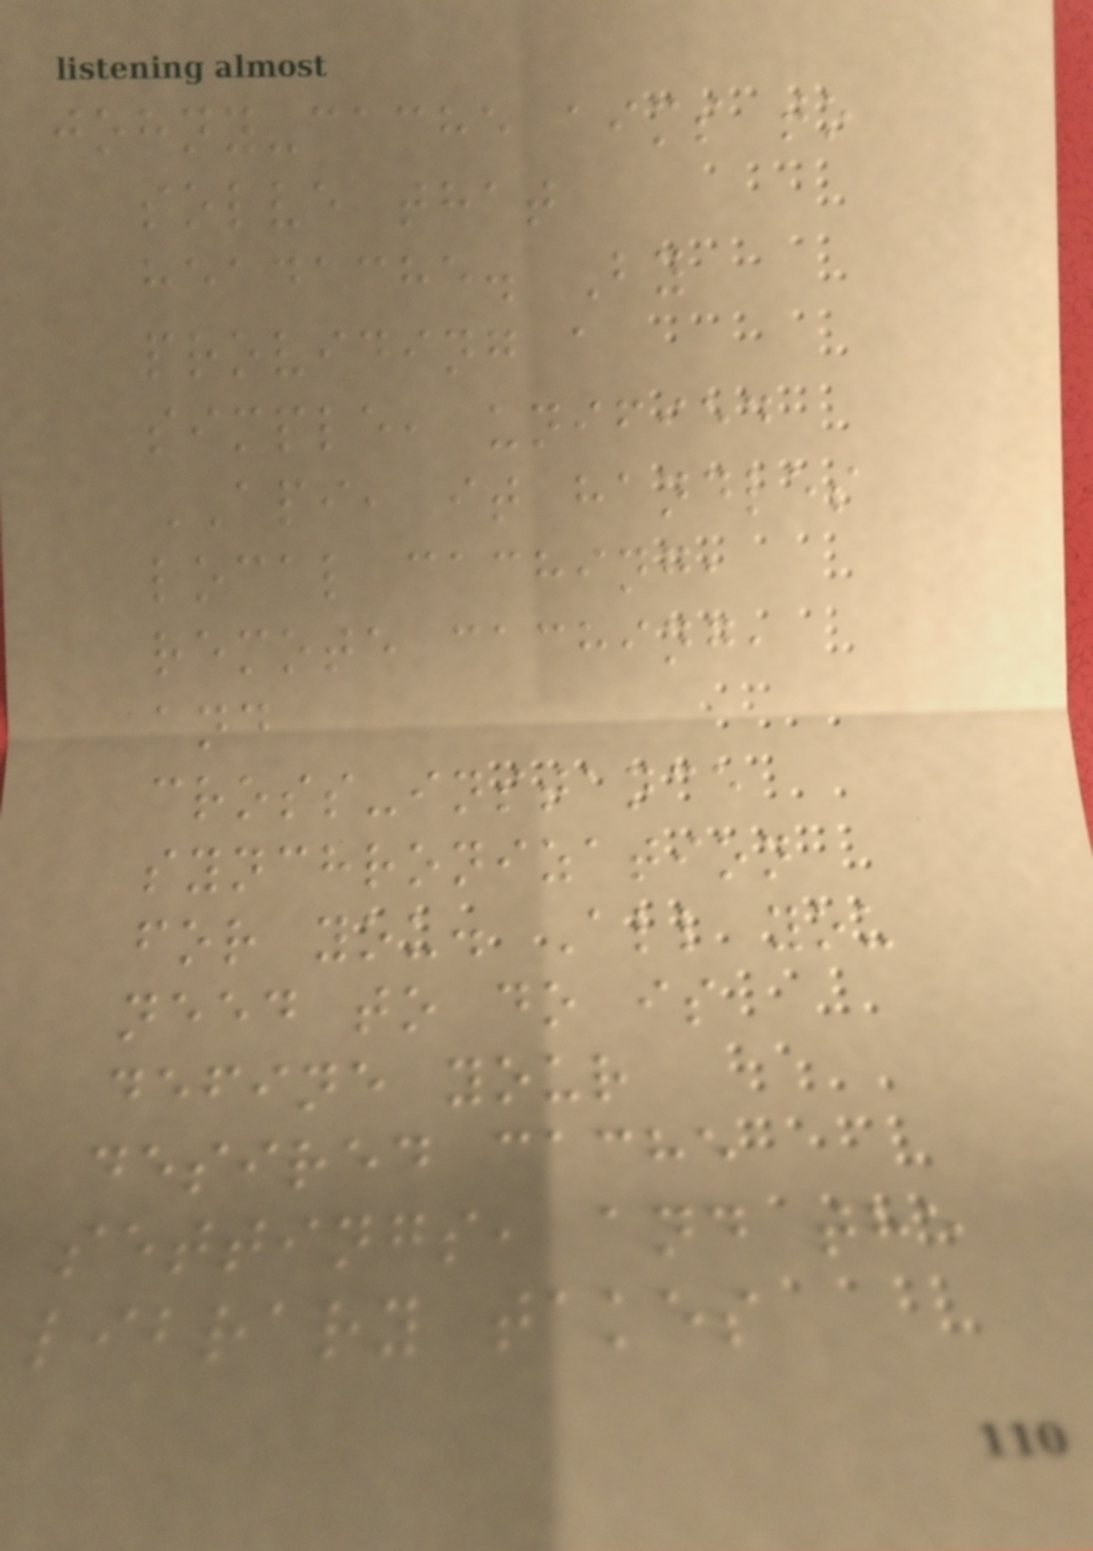johny-cache aims to
solve that
headache. By
providing a
simple, unified
API, it handles
local caching,
remote caching,
and
cross-instance
synchronization
for you. All you
need to do is
define your
desired cache
settings, and the
library takes
